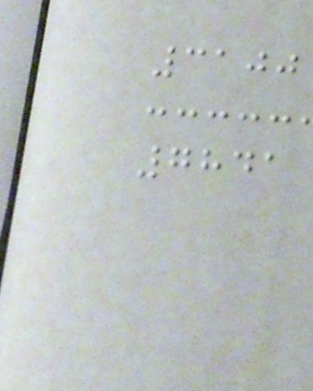3100
7841
